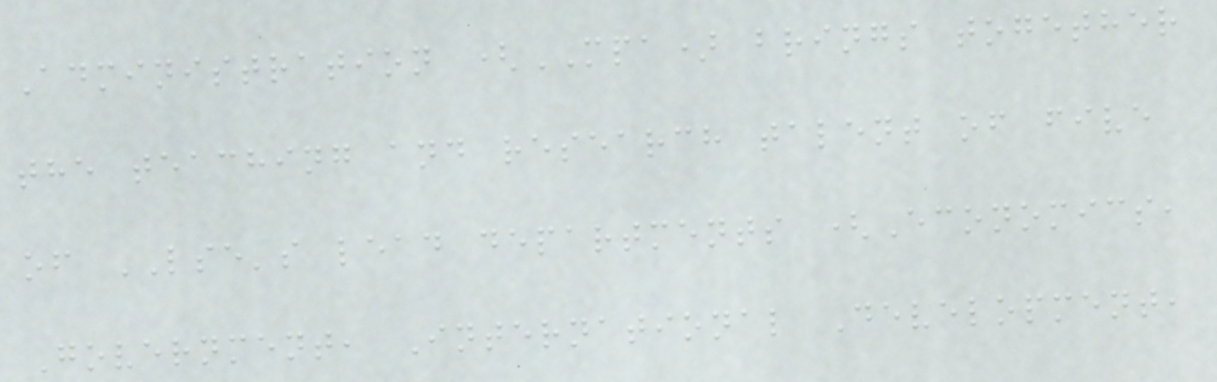Administration (MPA) brings together
the teaching and research talent of five
of LSE's lead departments (Economics,
Government, International Development,
